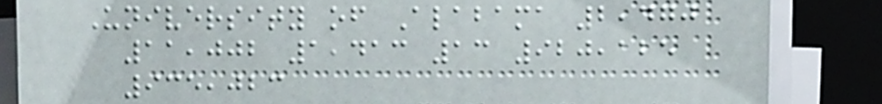University of Alabama 2,470
11,002 1,413 13 920,125
935,023
